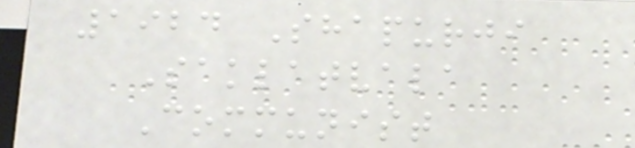1924 Shapurji
Saklatvala
Communist
